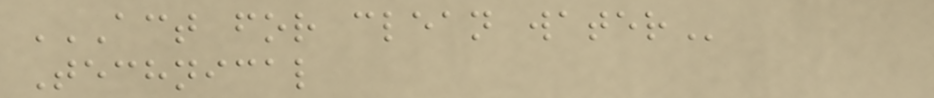ACT FOR CLEAN WATER
Technical
